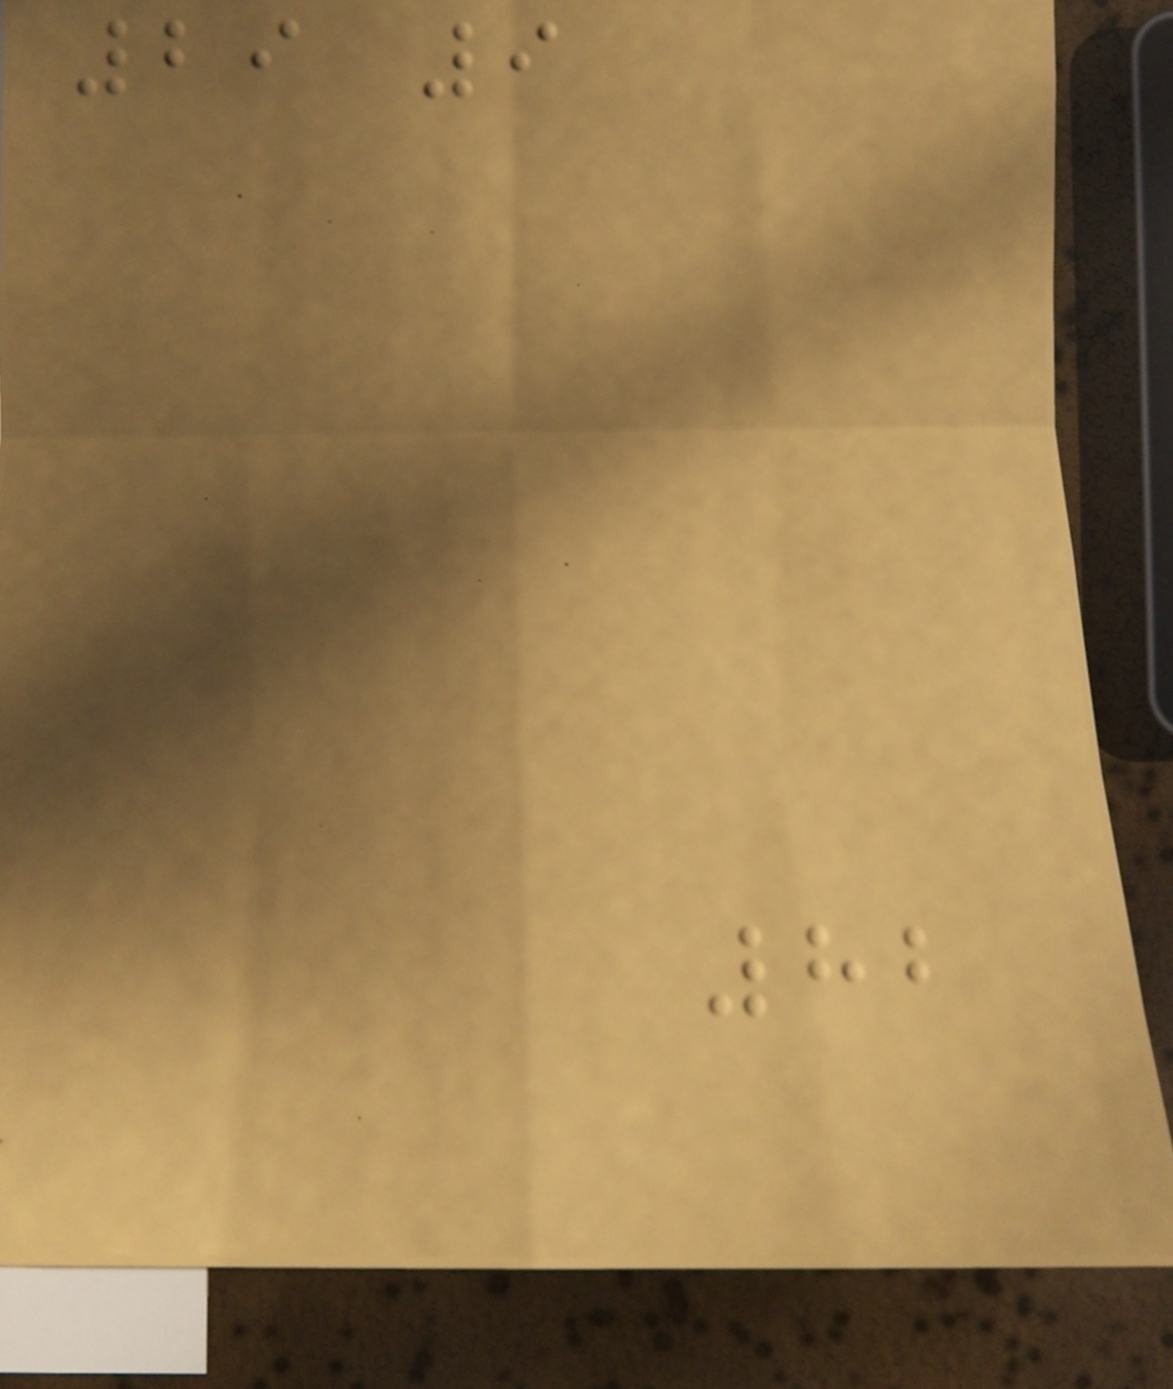29 9
82
